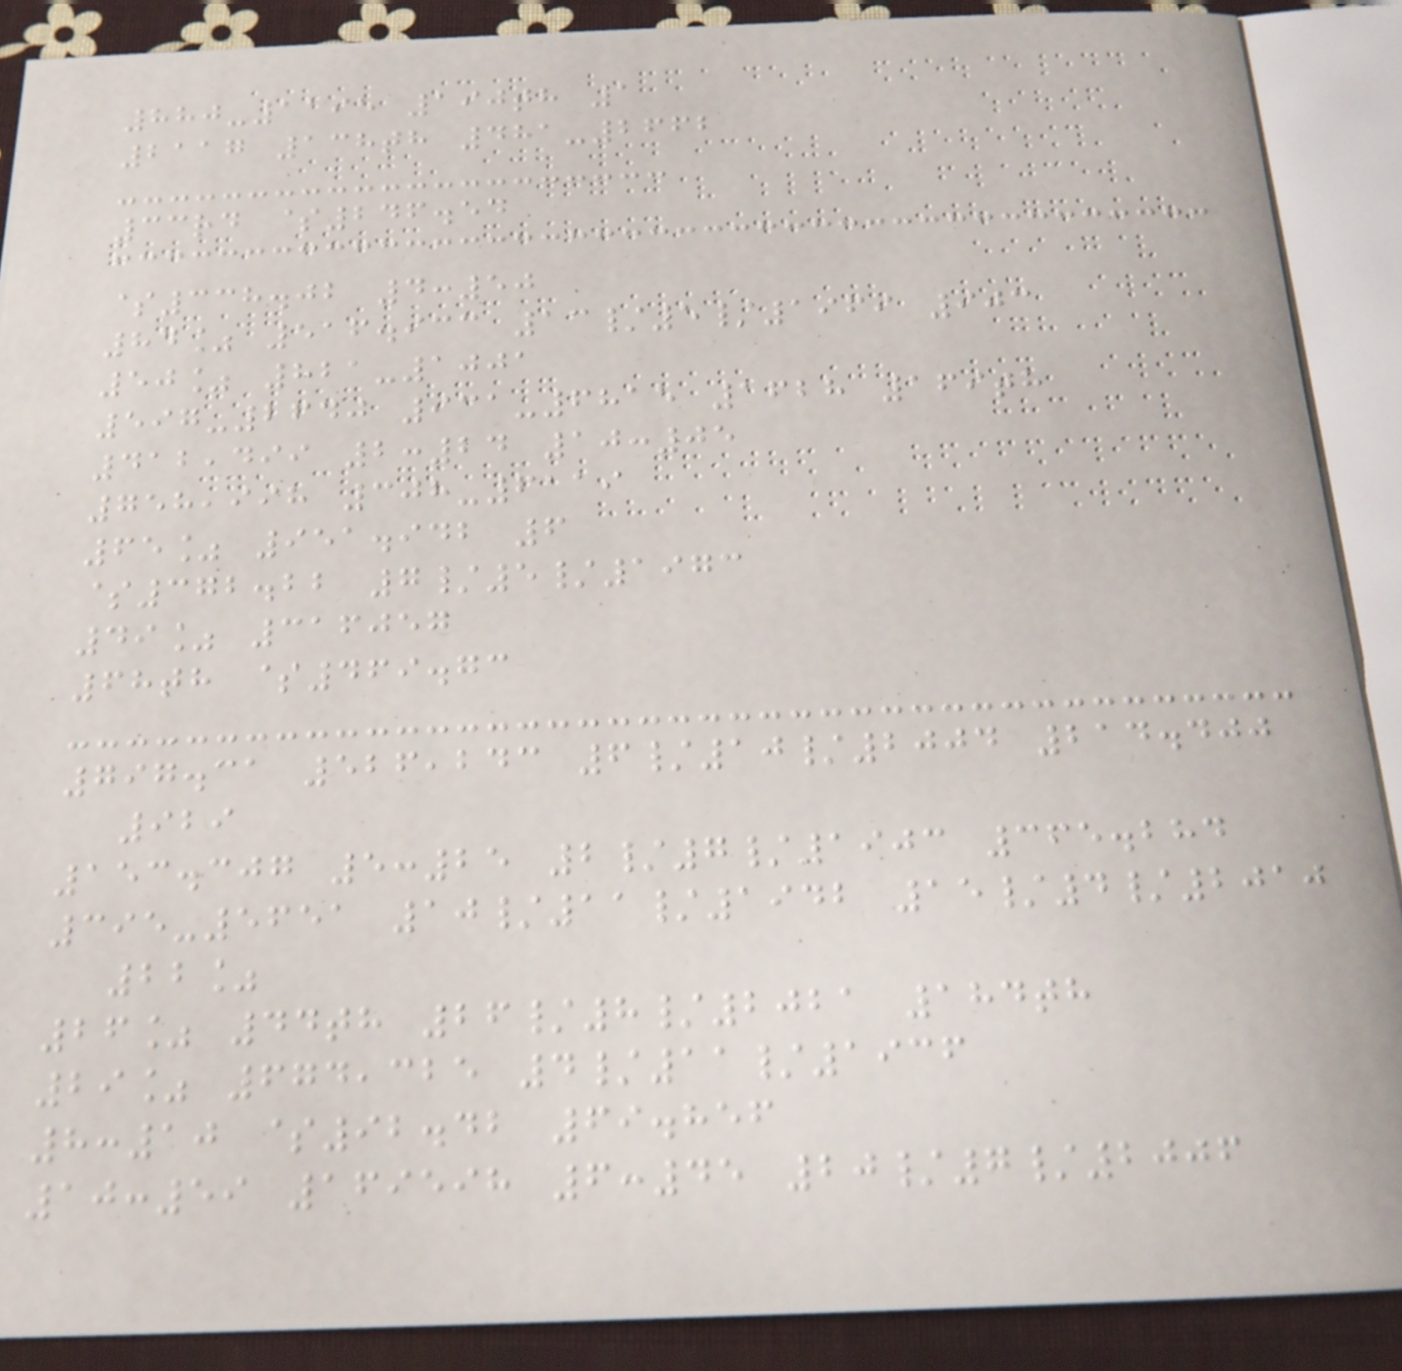880-1195 190th 1
2117 138th 481-2662
33rd $246.54
$338.02 4:50
84% 516.933 13/5/1969 903
50% 821-1001
597-2640 931-6815 1628 169th
412,499 2:24 10:05
758,998 308-6119
65% 951.942 6
$372.22 7/5/1973
49% 316057
68th $469.73
797.31 526,243 6/10/2004 214.400
929
153.307 5:25 2/7/1903 365.284
395-5651 10/11/1942 15/4/2010
22%
26% 44th 26/8/2021 184th
29% 674,325 4/11/1936
8:10 $92.42 69.856
10:59 169598 6:45 20/7/2006
